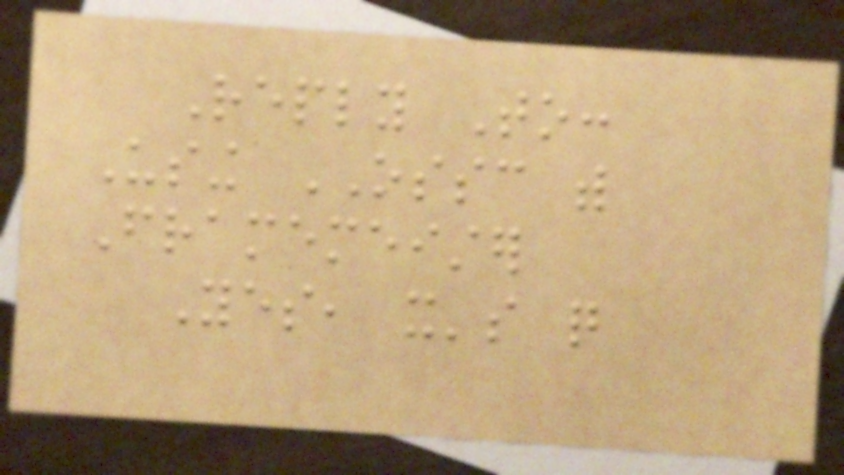Reply To:
Using OSSC with
Framemeister
Yes, it's quite
